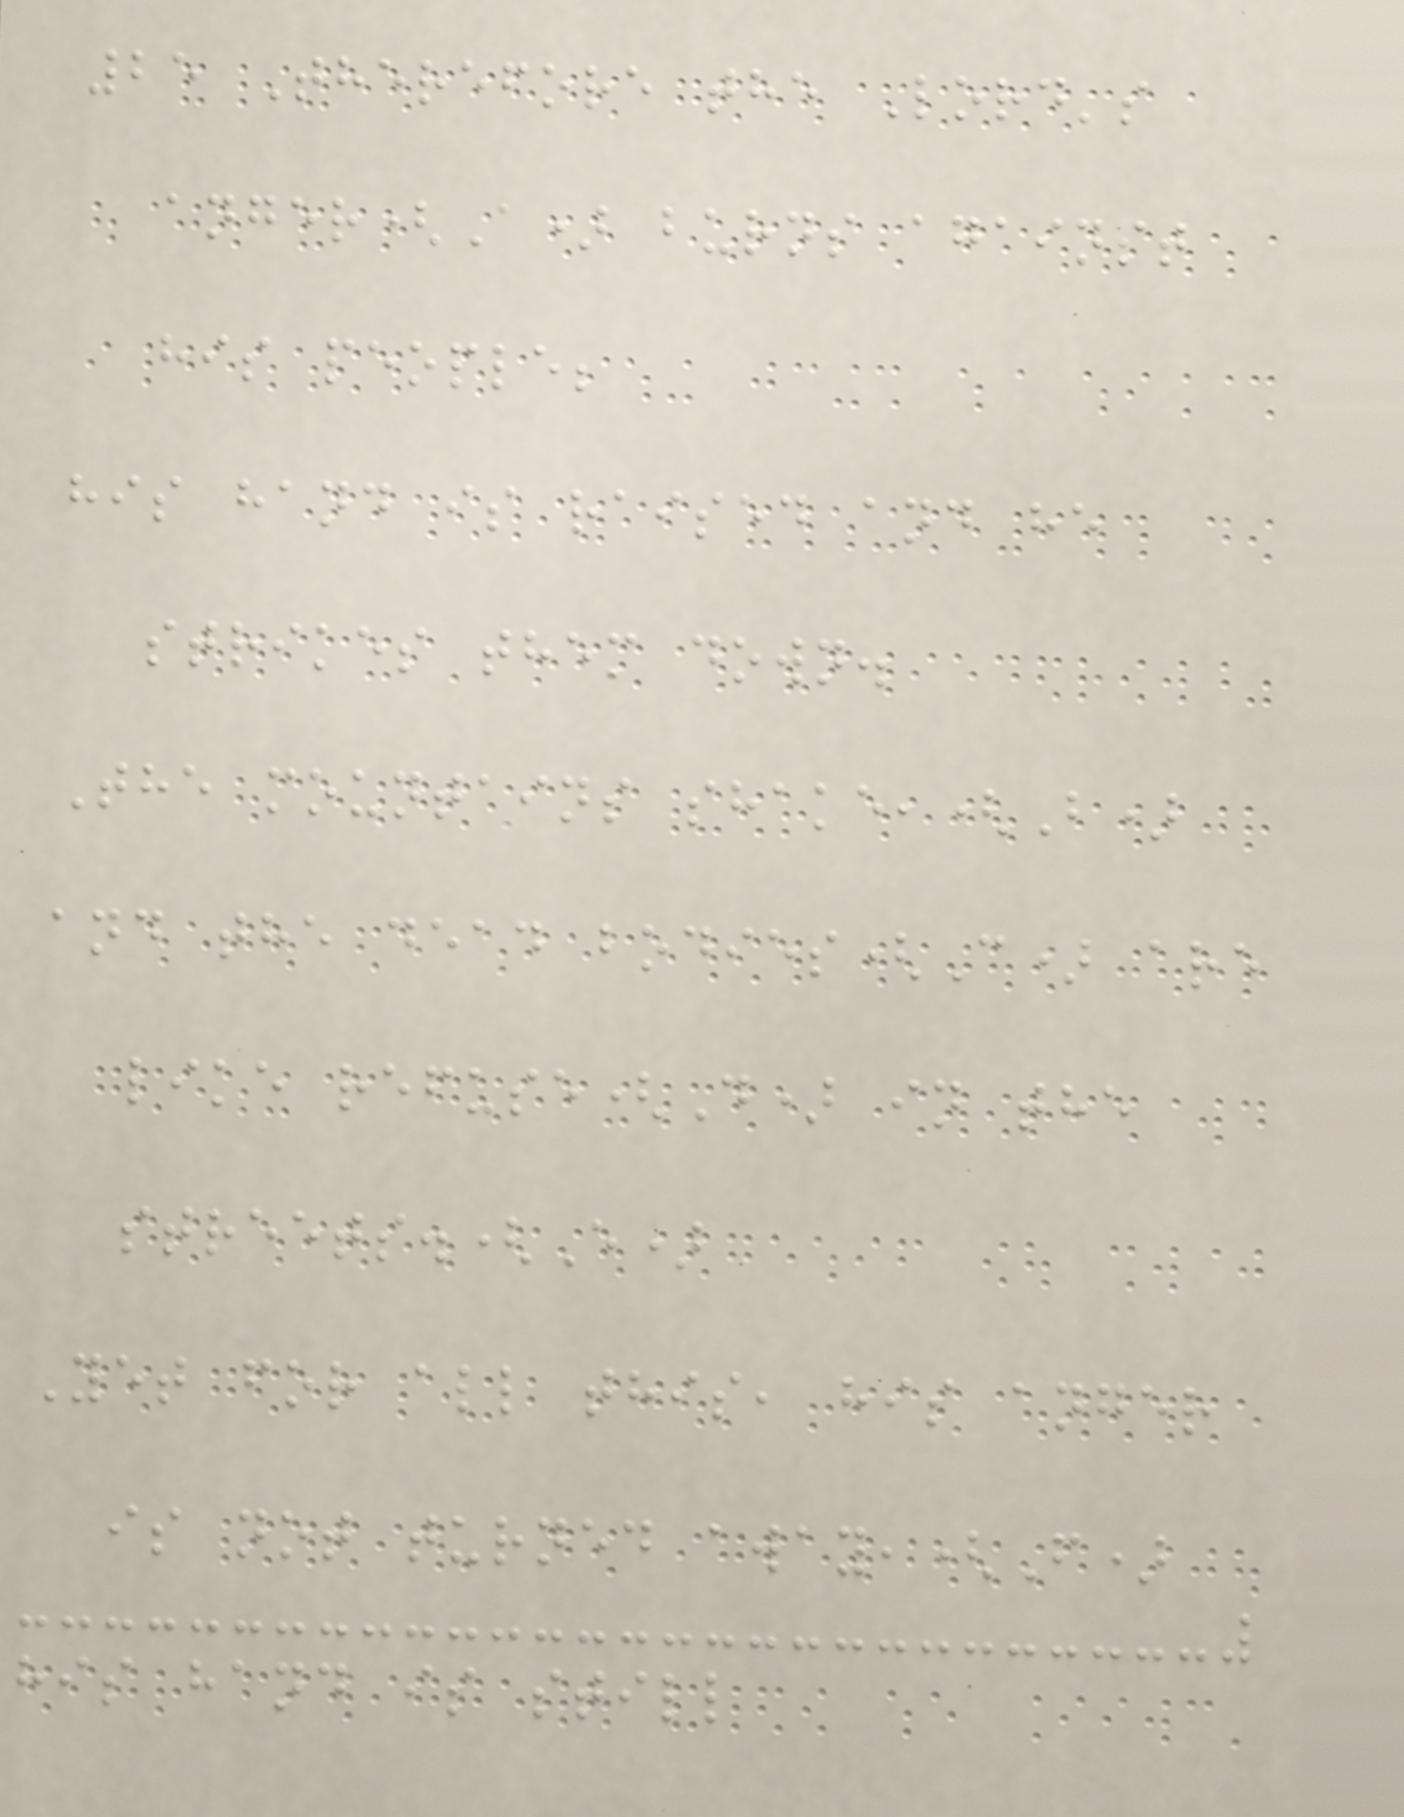25 Therefore the Lord's
anger(A) burns against
his people;
his hand is raised and he
strikes them down.
The mountains shake,(B)
and the dead bodies(C) are
like refuse(D) in the
streets.(E)
Yet for all this, his anger
is not turned away,(F)
his hand is still
